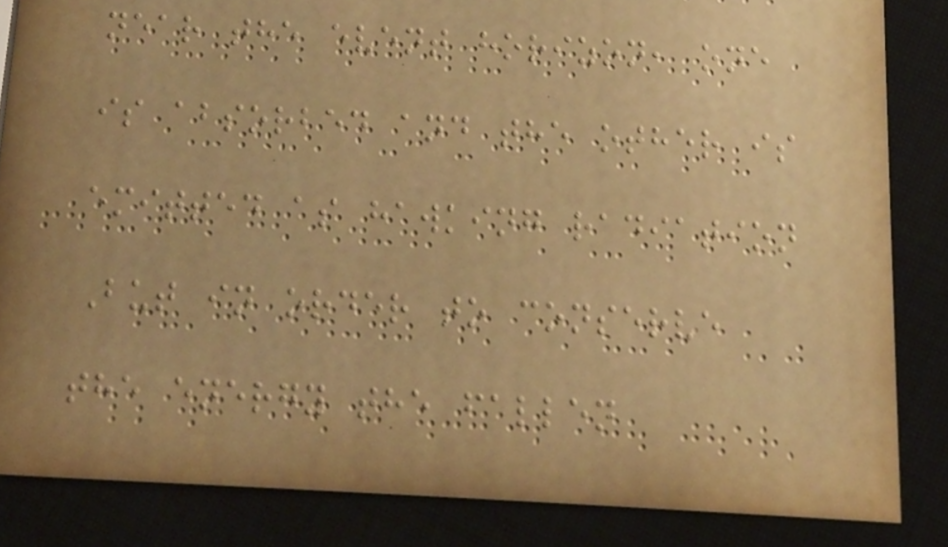near the event horizon, one
is absorbed and the other is
emitted as hawking radiation
But in order to conserve
the energy the fallen
